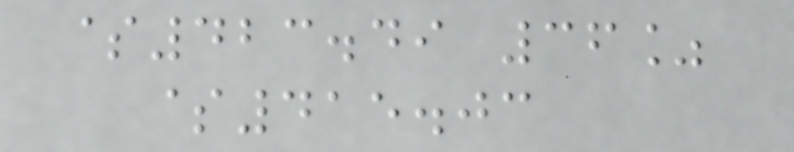$423.49 36%
$415.03
